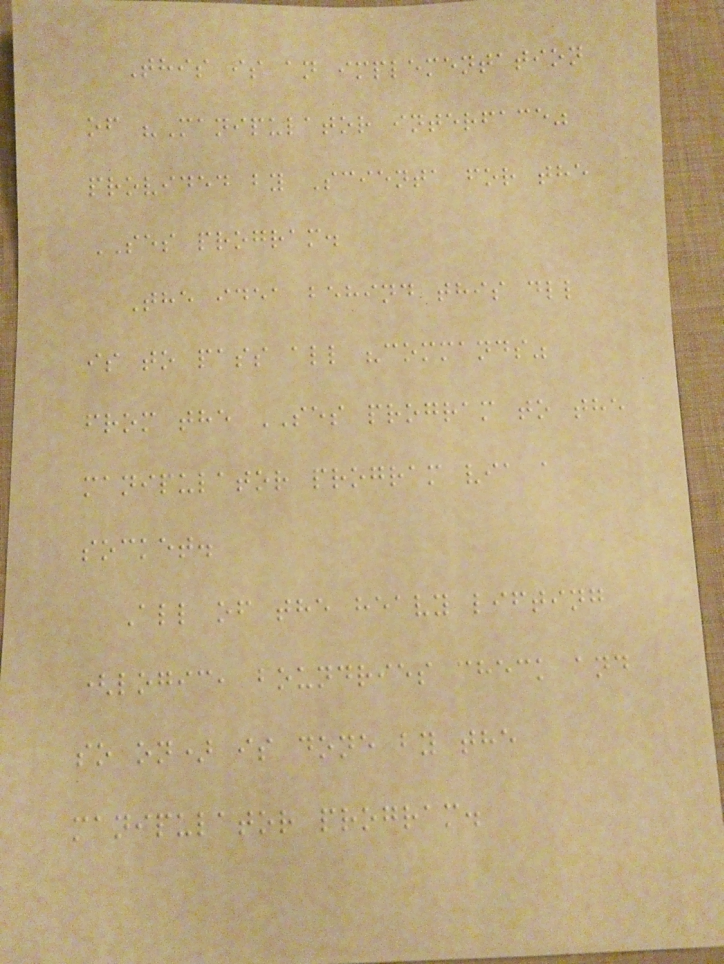This is an implementation
of "Manipulator interface"
provided by Scienta for the
SES program.
The idea behind this dll
is to pass all "commands"
from the SES program to the
manipulator program via a
socket.
All of the heavy lifting
(logic, boundries check and
so on) is done by the
manipulator program.
